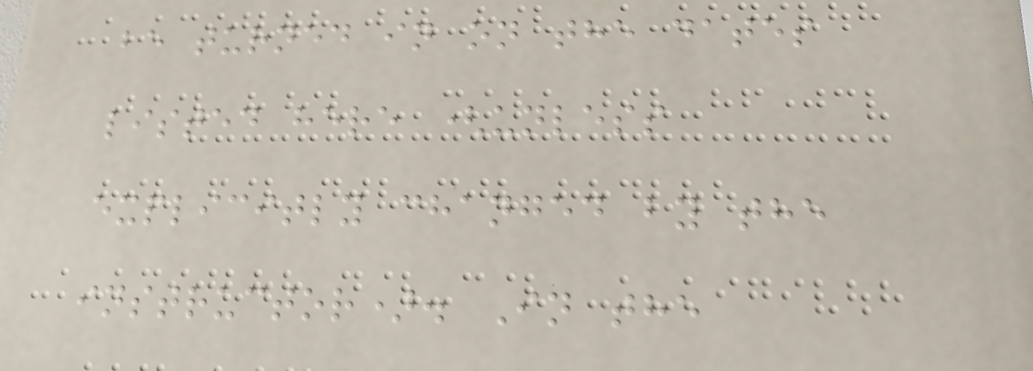be turned in on the dates
listed here (unless
explicitly changed by the
instructor). In the
